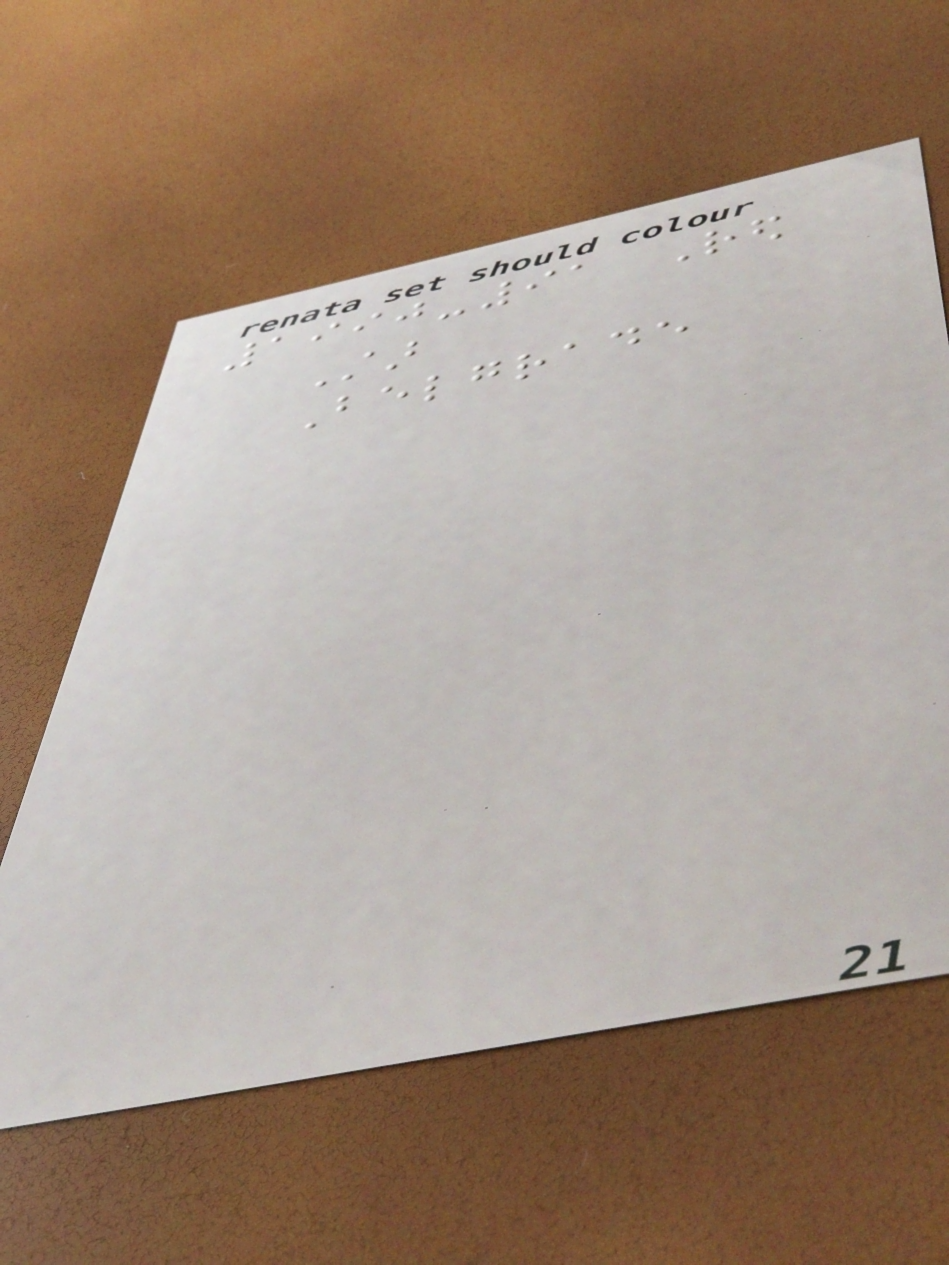1990-91 Red
Star
Belgrade
